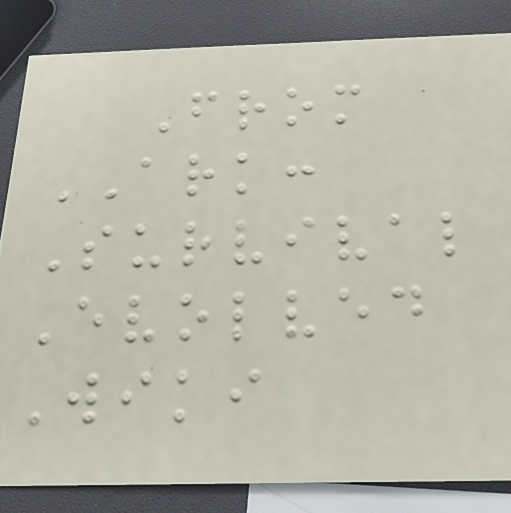From
ARK:
Survival
Evolved
Wiki
